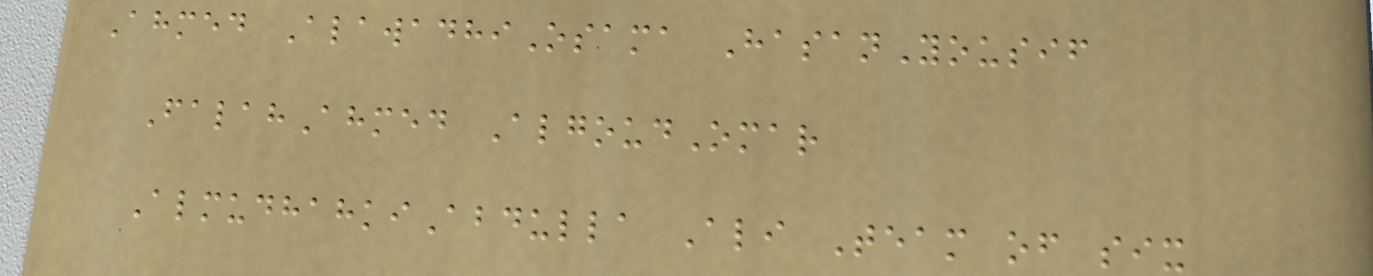Ahmed AlawadhiOsama HasanYousif
FalahAhmed AlgoudOmar
AlmudhahkiAbdulla Ali Team of six
